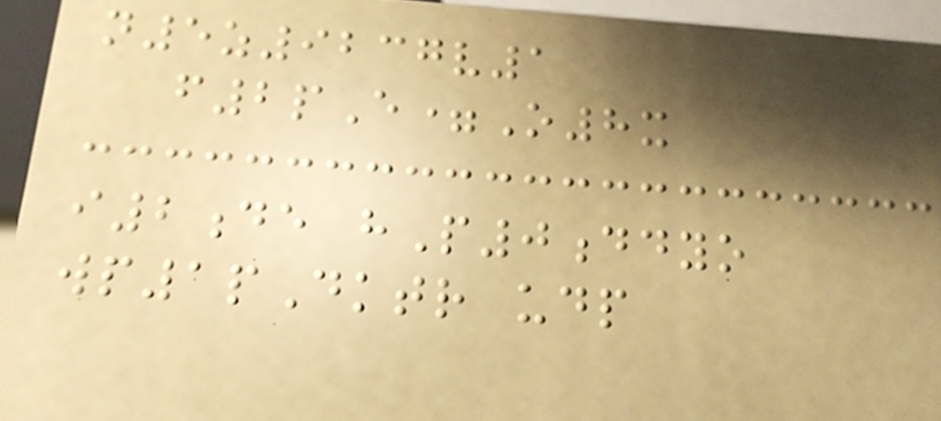n5z9237v1
f2pE=O8x
i2de hP0ddyo
wp1pDktr udp
